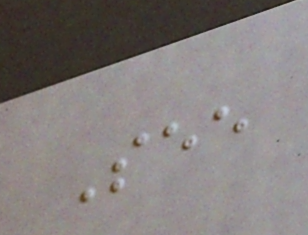See
